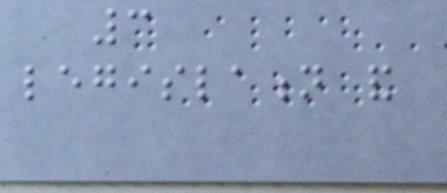3
legislation and
